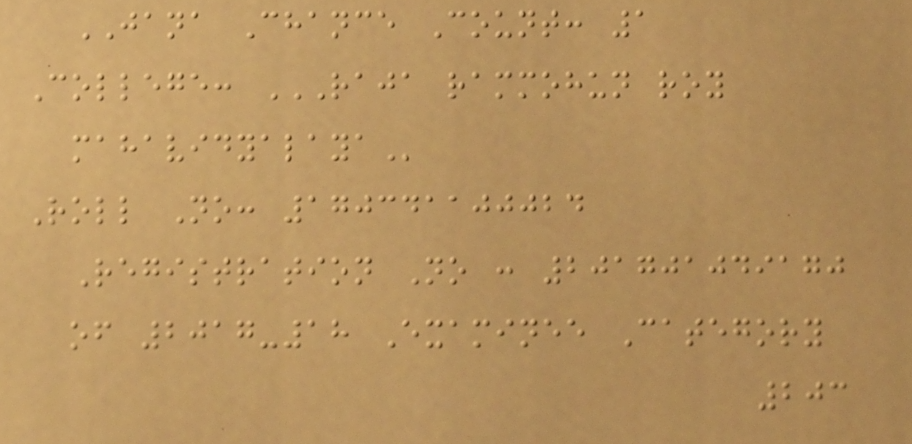JANA Chance Count: 1
College: RAJA RAMMOHUN ROY
MAHAVIDYALAYA
Roll No: 170341100024
Registration No : 201701049170
of 2017-18 Examinee Category
203
